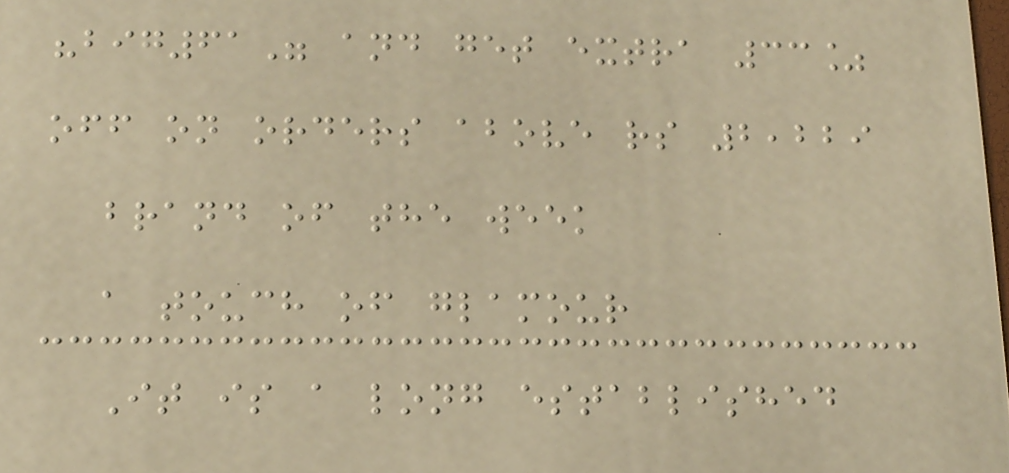"big61" and get extra 33%
off on orders above rs 2,229
brand of the week
a touch of glamour
It is a long established
